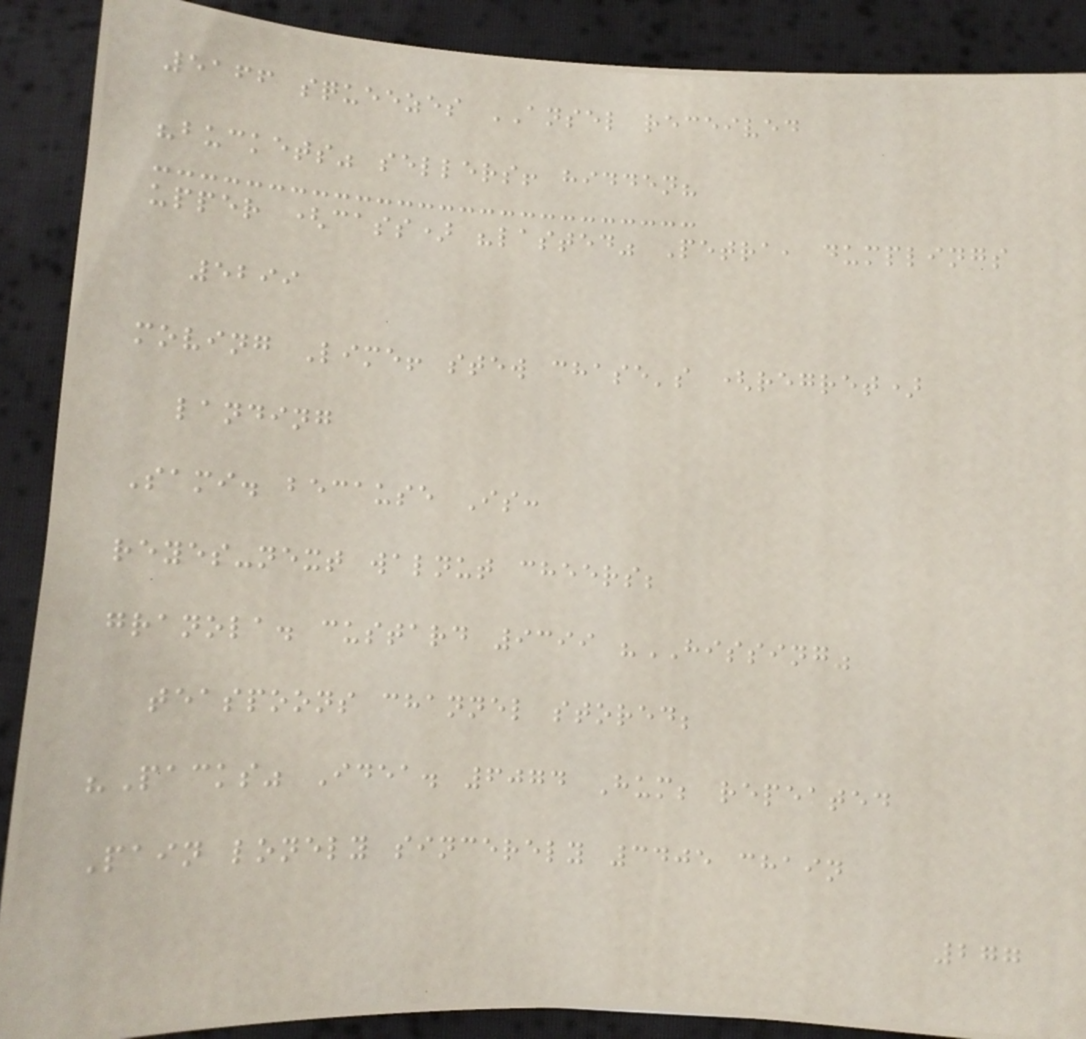5166 squeezes ANSEL received
"buckets" sellers! hidden?
upper (cass) "lasted" Petra, dumplings
5299
moving Lime! stew chase's (regret)
landing
Sami. because Is:
reyes-next walnut cheers;
granola. custard 9399 "HISSING"
teaspoons channel stored;
"Packs" Idea. 6074 Hum; repeated
Pain lonely sincerely 3405 chain
277
